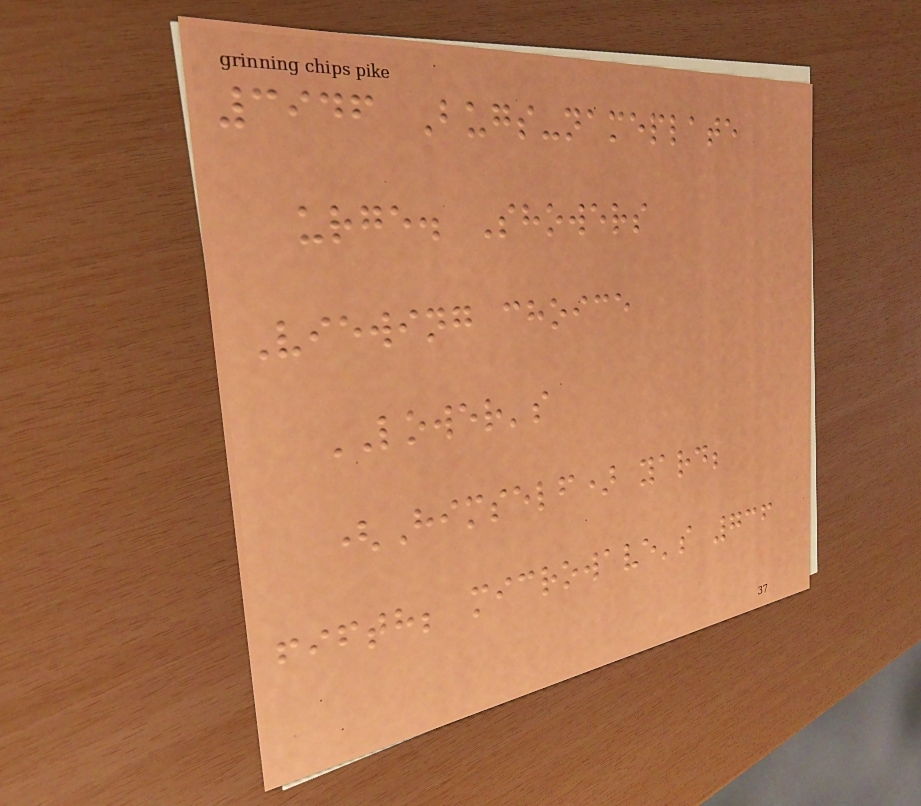3946 Bugs-nameplate
urge. Showers
Viewing choice
LOWER's
(Himself) yard;
fifth; microwave's 736
